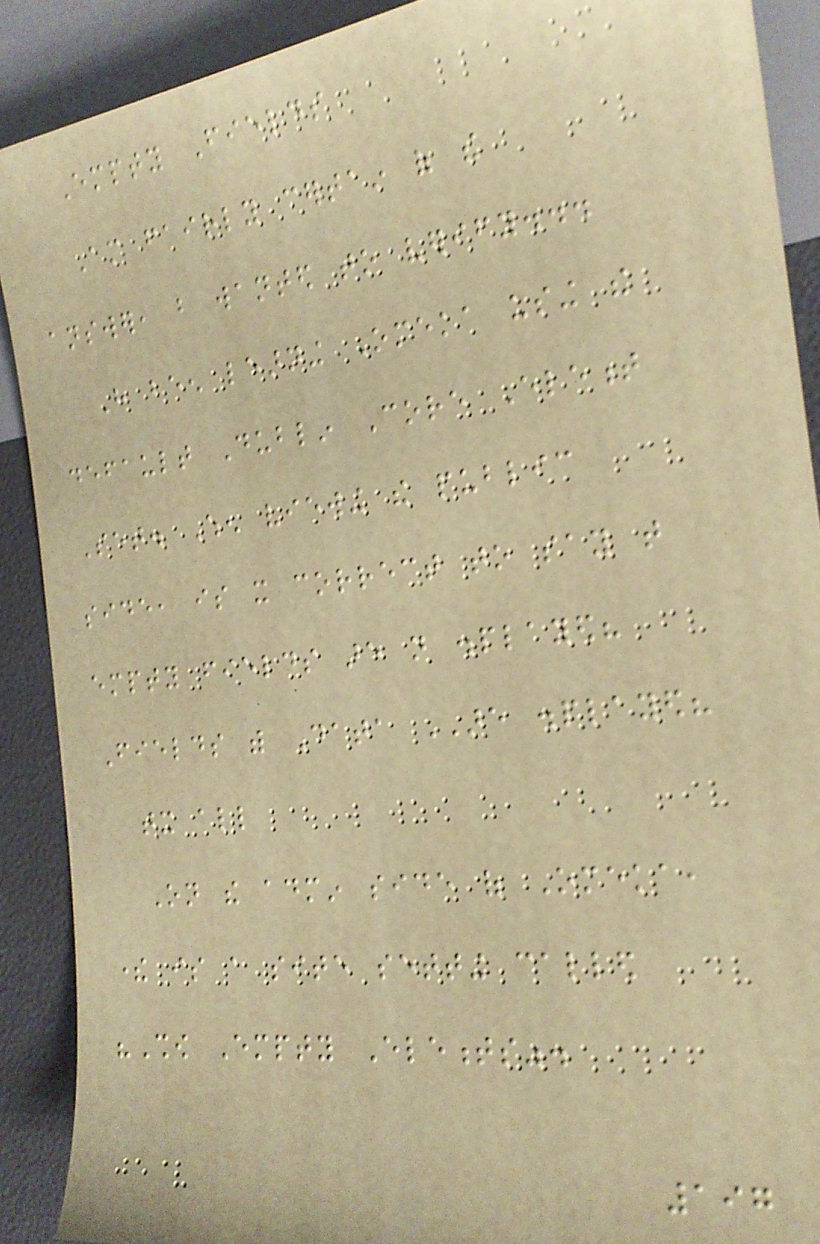Empty Fields
Am fairly certain of the
answer, but wanted to verify...
Have been learning Omeka using the
default Dublin Core Element
Set. When viewing the public
side, is it correct to say that
empty fields are not displayed?
Fields with Data ARE displayed?
tx all
On the admin side of Omeka,
there is a site setting called
"Show Empty Elements".
197
